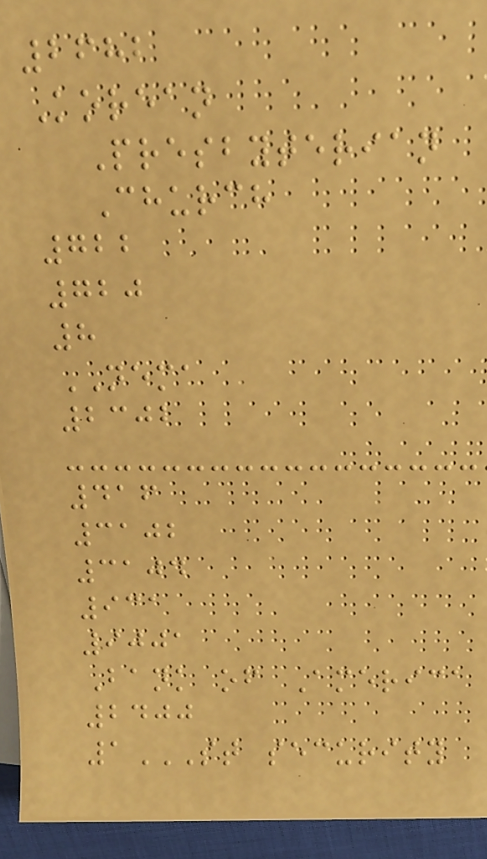2682
Korean
Presbyterian
Church
722
720
8
NEMA
2302
416
3102
3104
931
9001
Bank of America
2400
1ST SECURITY
